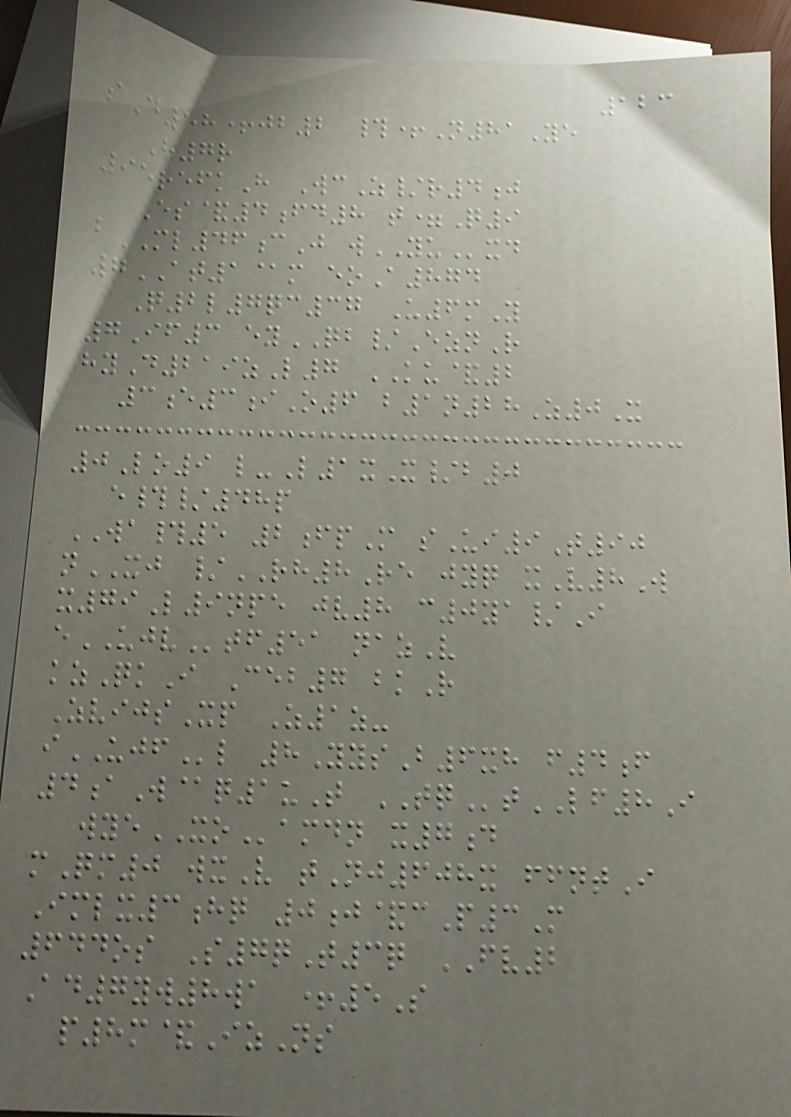123
sD58+jb2 #+N81Ye
H7r
95refkH WcZ/r4j
Es&4fd8 t=Q9
bML46cJ wYUxd
7AT1@m eoA874
Q2l7qc37 U6mY
7If3 eyQB/EznR
hyD219zL7 KU&2
3e3iO6 b1n28Z0X
0Lo9 l-L1xX/b0
e#/48p
WA#5 2fpM sUi9T90
nXJ /RH8Re jyq xV8W
x79L9npe jv8 c0ya/I
eUJVtf51 nazV
kzQkI Ceb7 bkR
ZvijsXp Z1z-
iUJFl 8YysB6xh f4f
4aW@q1uT TQtLF8I
wyeXOamdn x7d
mQm0 wxV tNj608x ffntI
Imlx3hq 0j&cP3M
644os S7qT3q FV2
Ad7yw8wa +5S
p8m&IzNs
